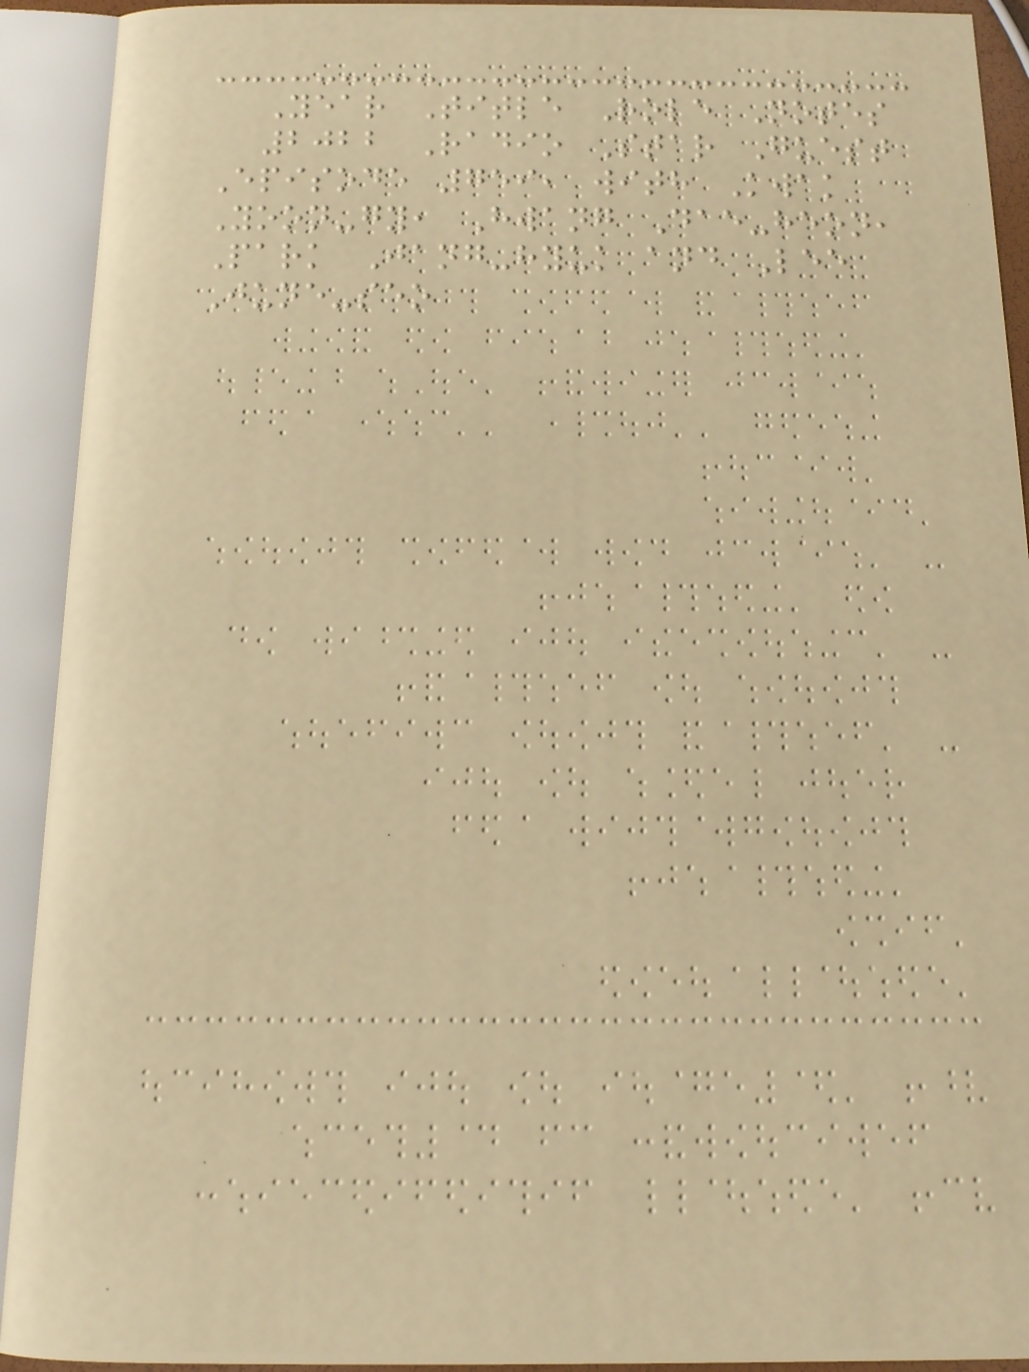Year Title Role Notes
2022 Radio Star Guest
Episode 759, with Kwak
Yoon-gy, Hwang Dae-heon,
Park Jang-hyuk and Lee
June-seo
